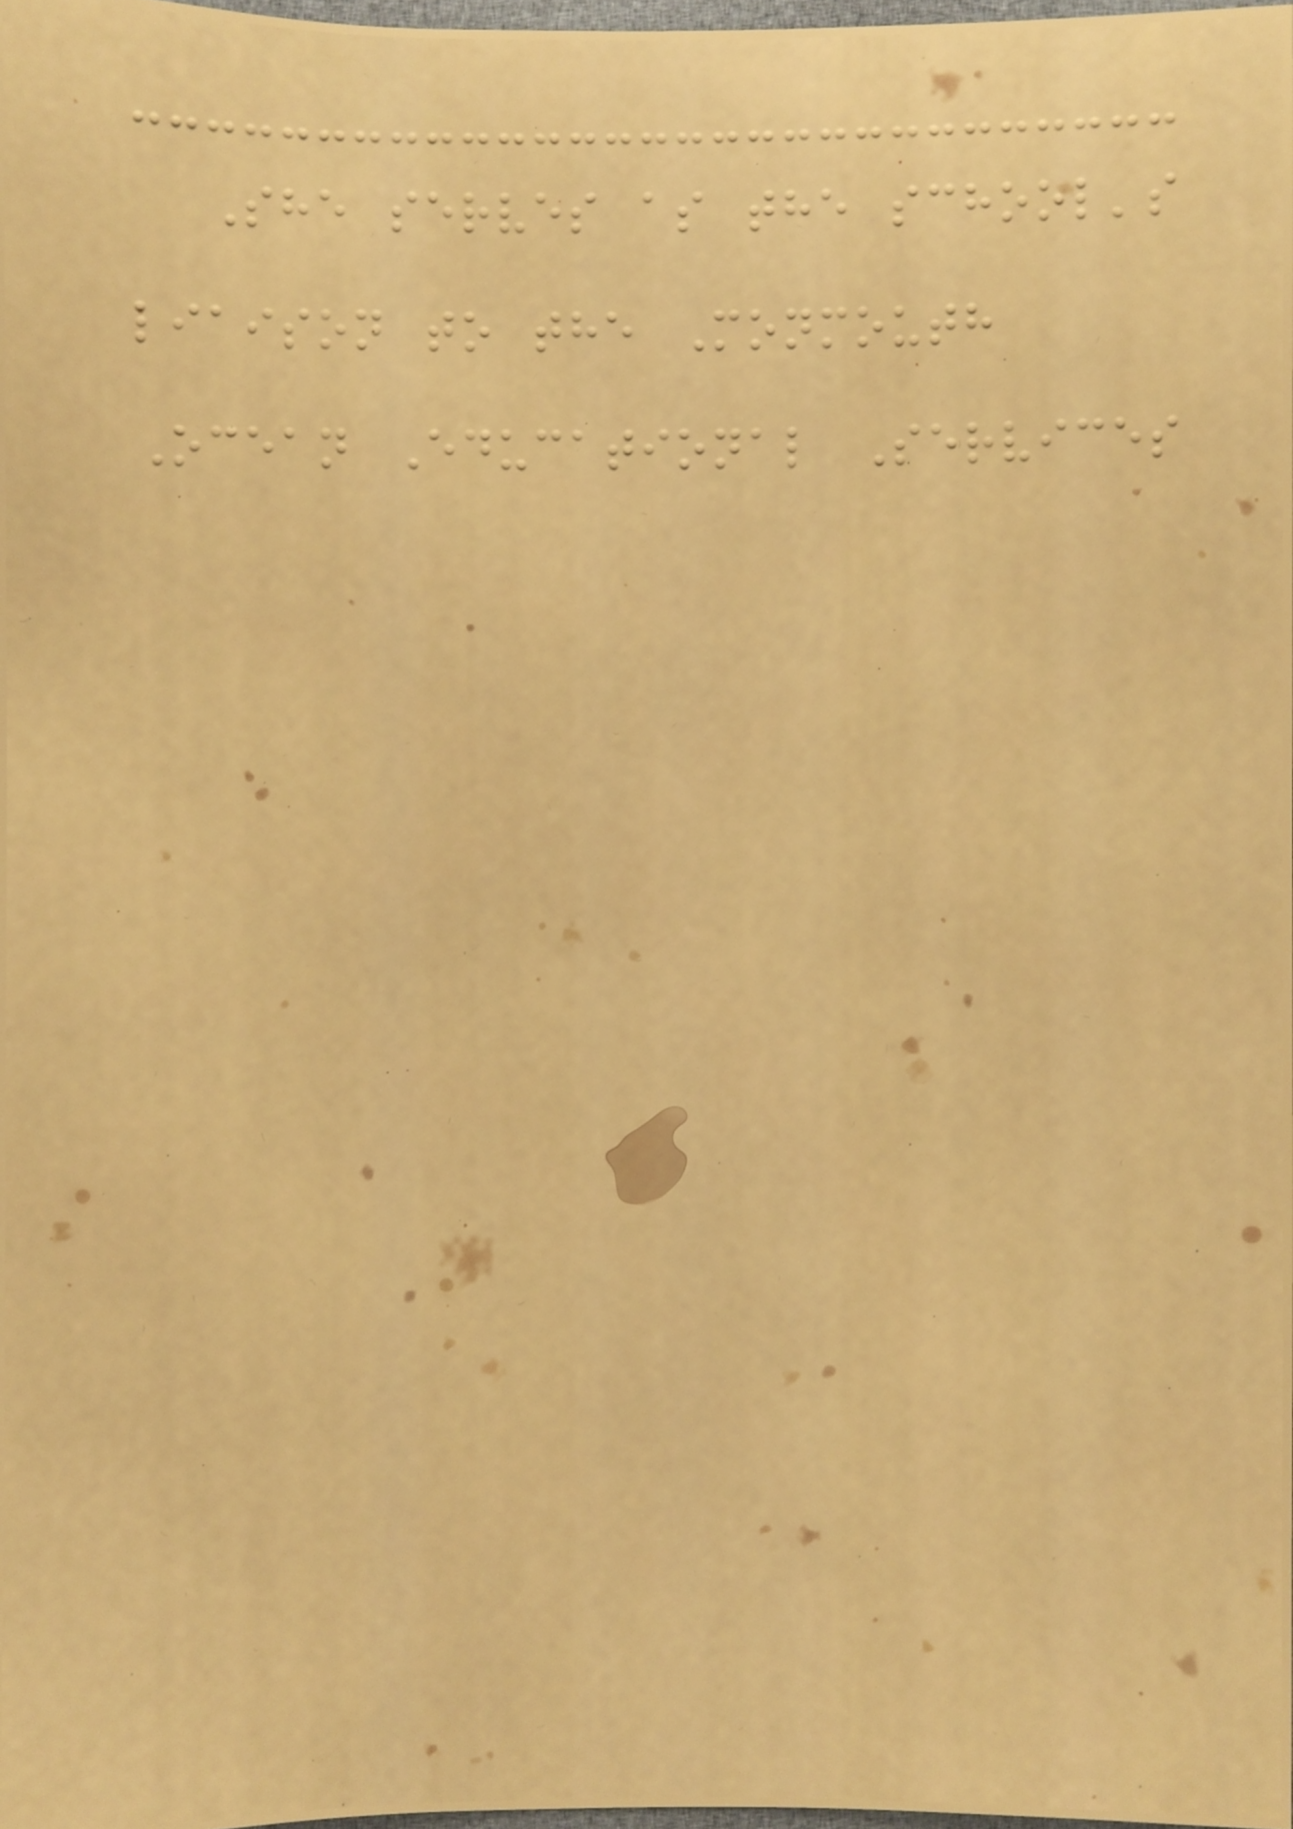She serves as the school's
liaison to the Monmouth
Ocean Educational Services
